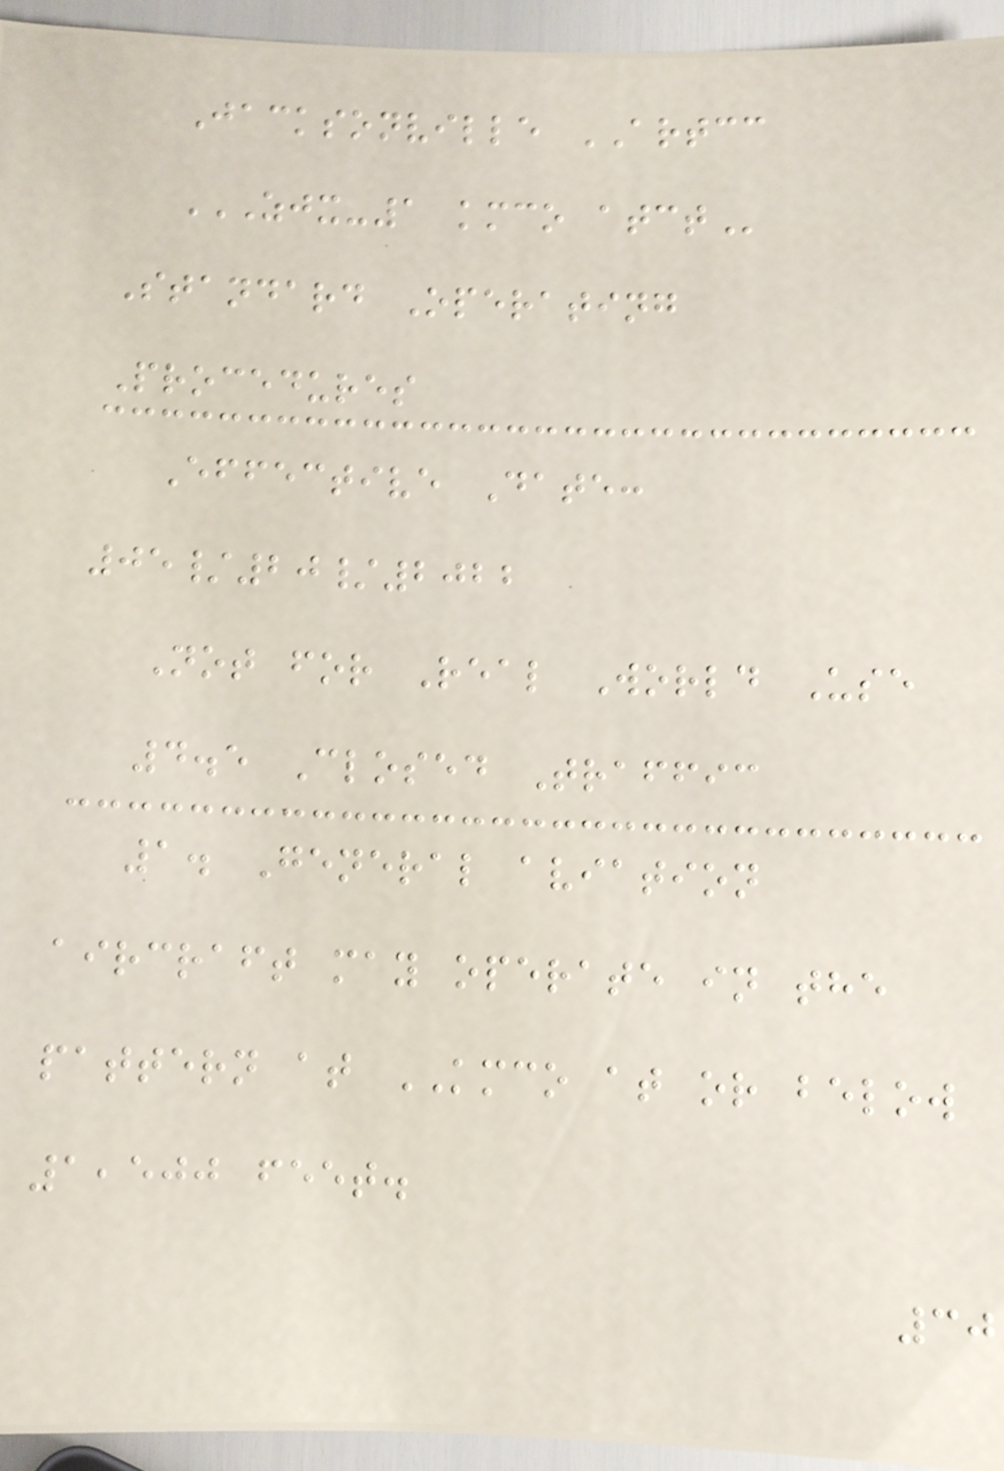Jacksonville ARTCC
ZJX-1 KMCO ATCT
Standard Operating
Procedures
Effective Date:
05/20/2022
Not for Real World Use
4.5 Closed Traffic
1. General aviation
aircraft may operate in the
pattern at KMCO at or below
1,500 feet.
30
